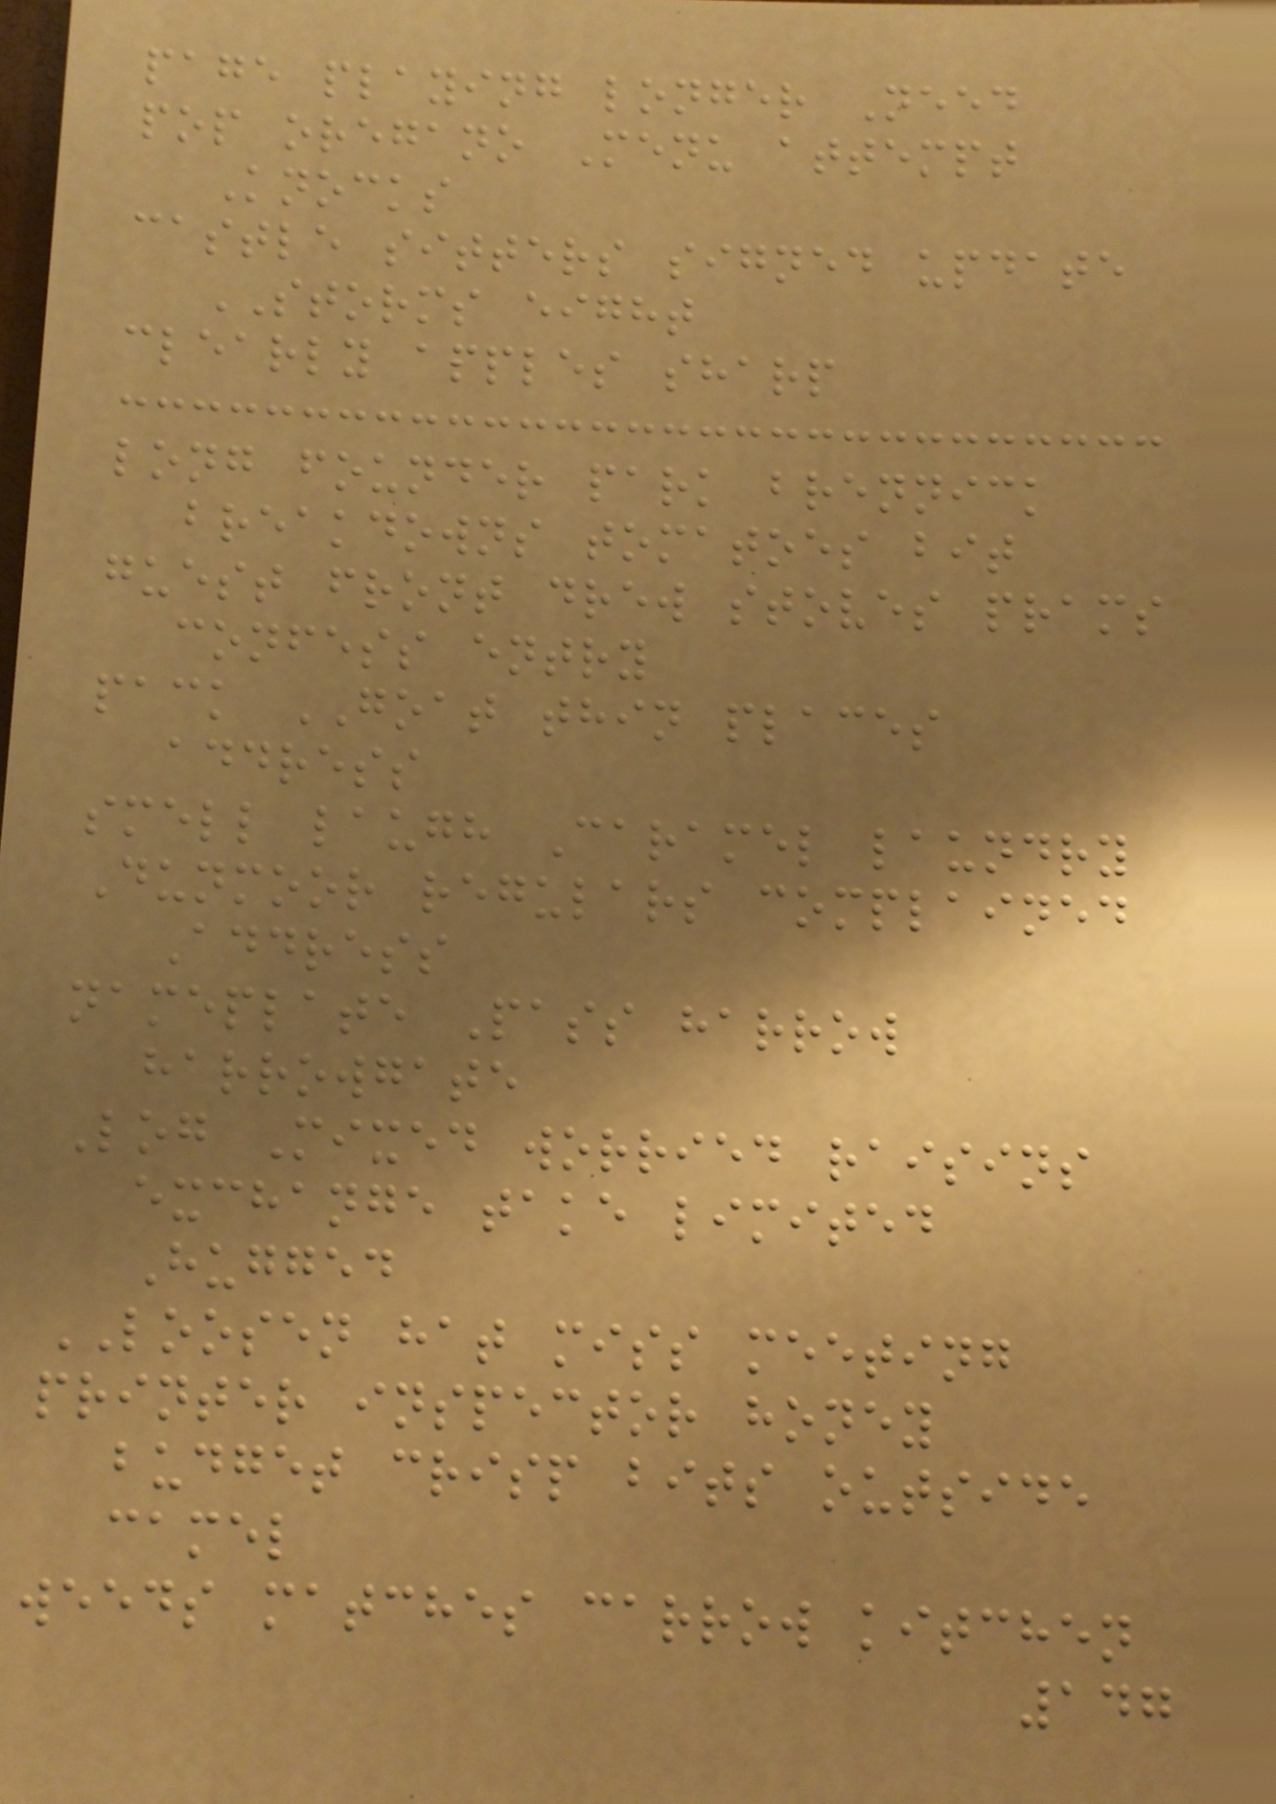page playing longer Need
pop oregano Menu attempt
Knocks
castle sitters signed update
STORMS eight
clearly apples sharp
long founder park brennick
breakdowns tomatoes bit
guest front drew stoves prams
confess entry
pack GOAT thin places
address
smell laugh Caramel laundry
Dunmoor regulars complained
Address
nameplate Pass harrow
harrowgate
Log Mixed worried raisins
exchange take limited
Hugged
LOOSEN hat miss meeting
printer inspector honey
budget crisp bits outside
camel
weeds matches carrow kitchen
147
